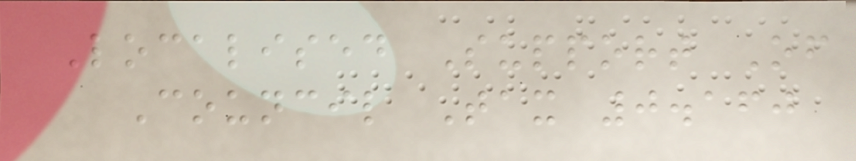Localised Support Of
Council Tax 0.160
